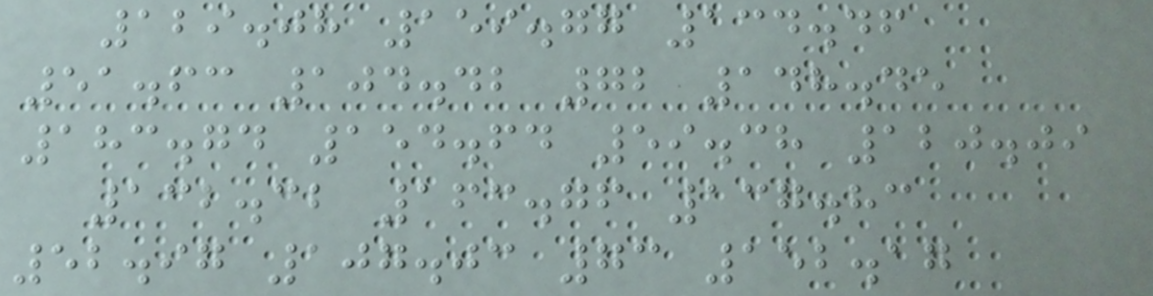129.08 159.77 134.46
51.63 104.42 72 148.45
183.74 154.64 59.38 120.09
132.32 163.76 137.83
52.97 107.03 73 152.17
